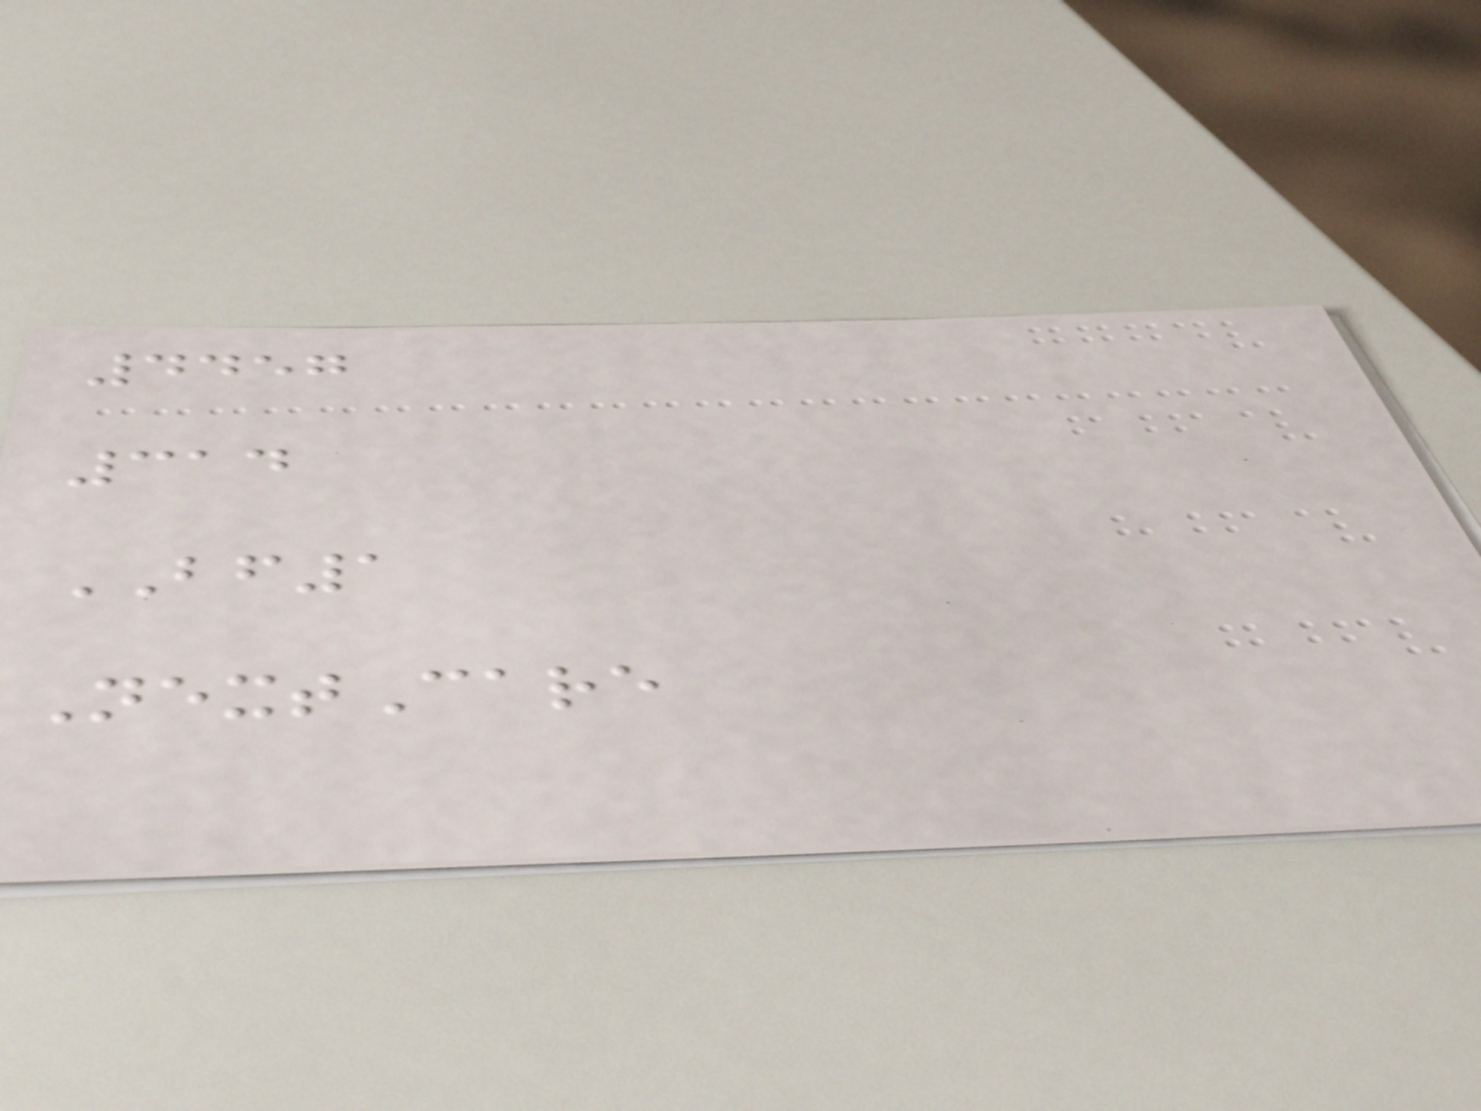4457
314
BF1
NextCare
